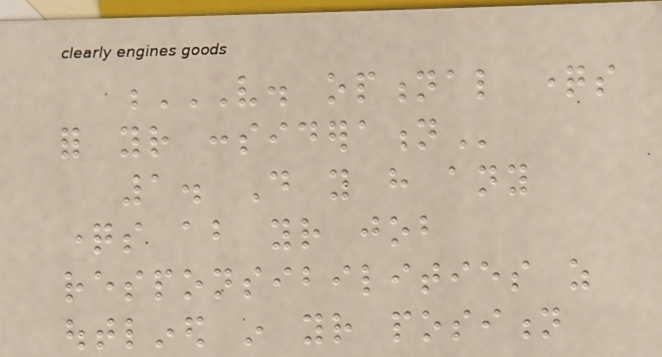V. OPTIONAL QUESTIONS
FOR YOUR CONSIDERATION
1. Do you have any
questions about your job
responsibilities as
outlined in your position
